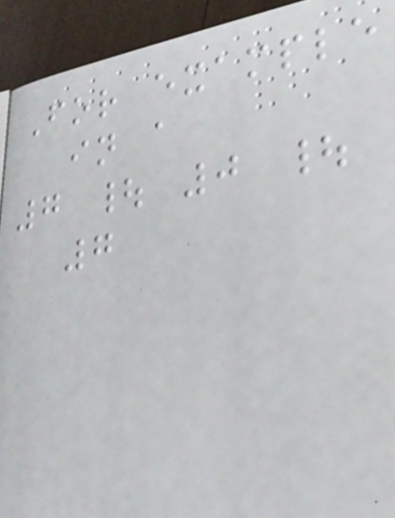For example
in a
7 | 0 |
7
